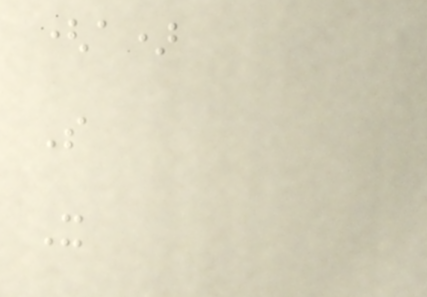(a)
S
X
